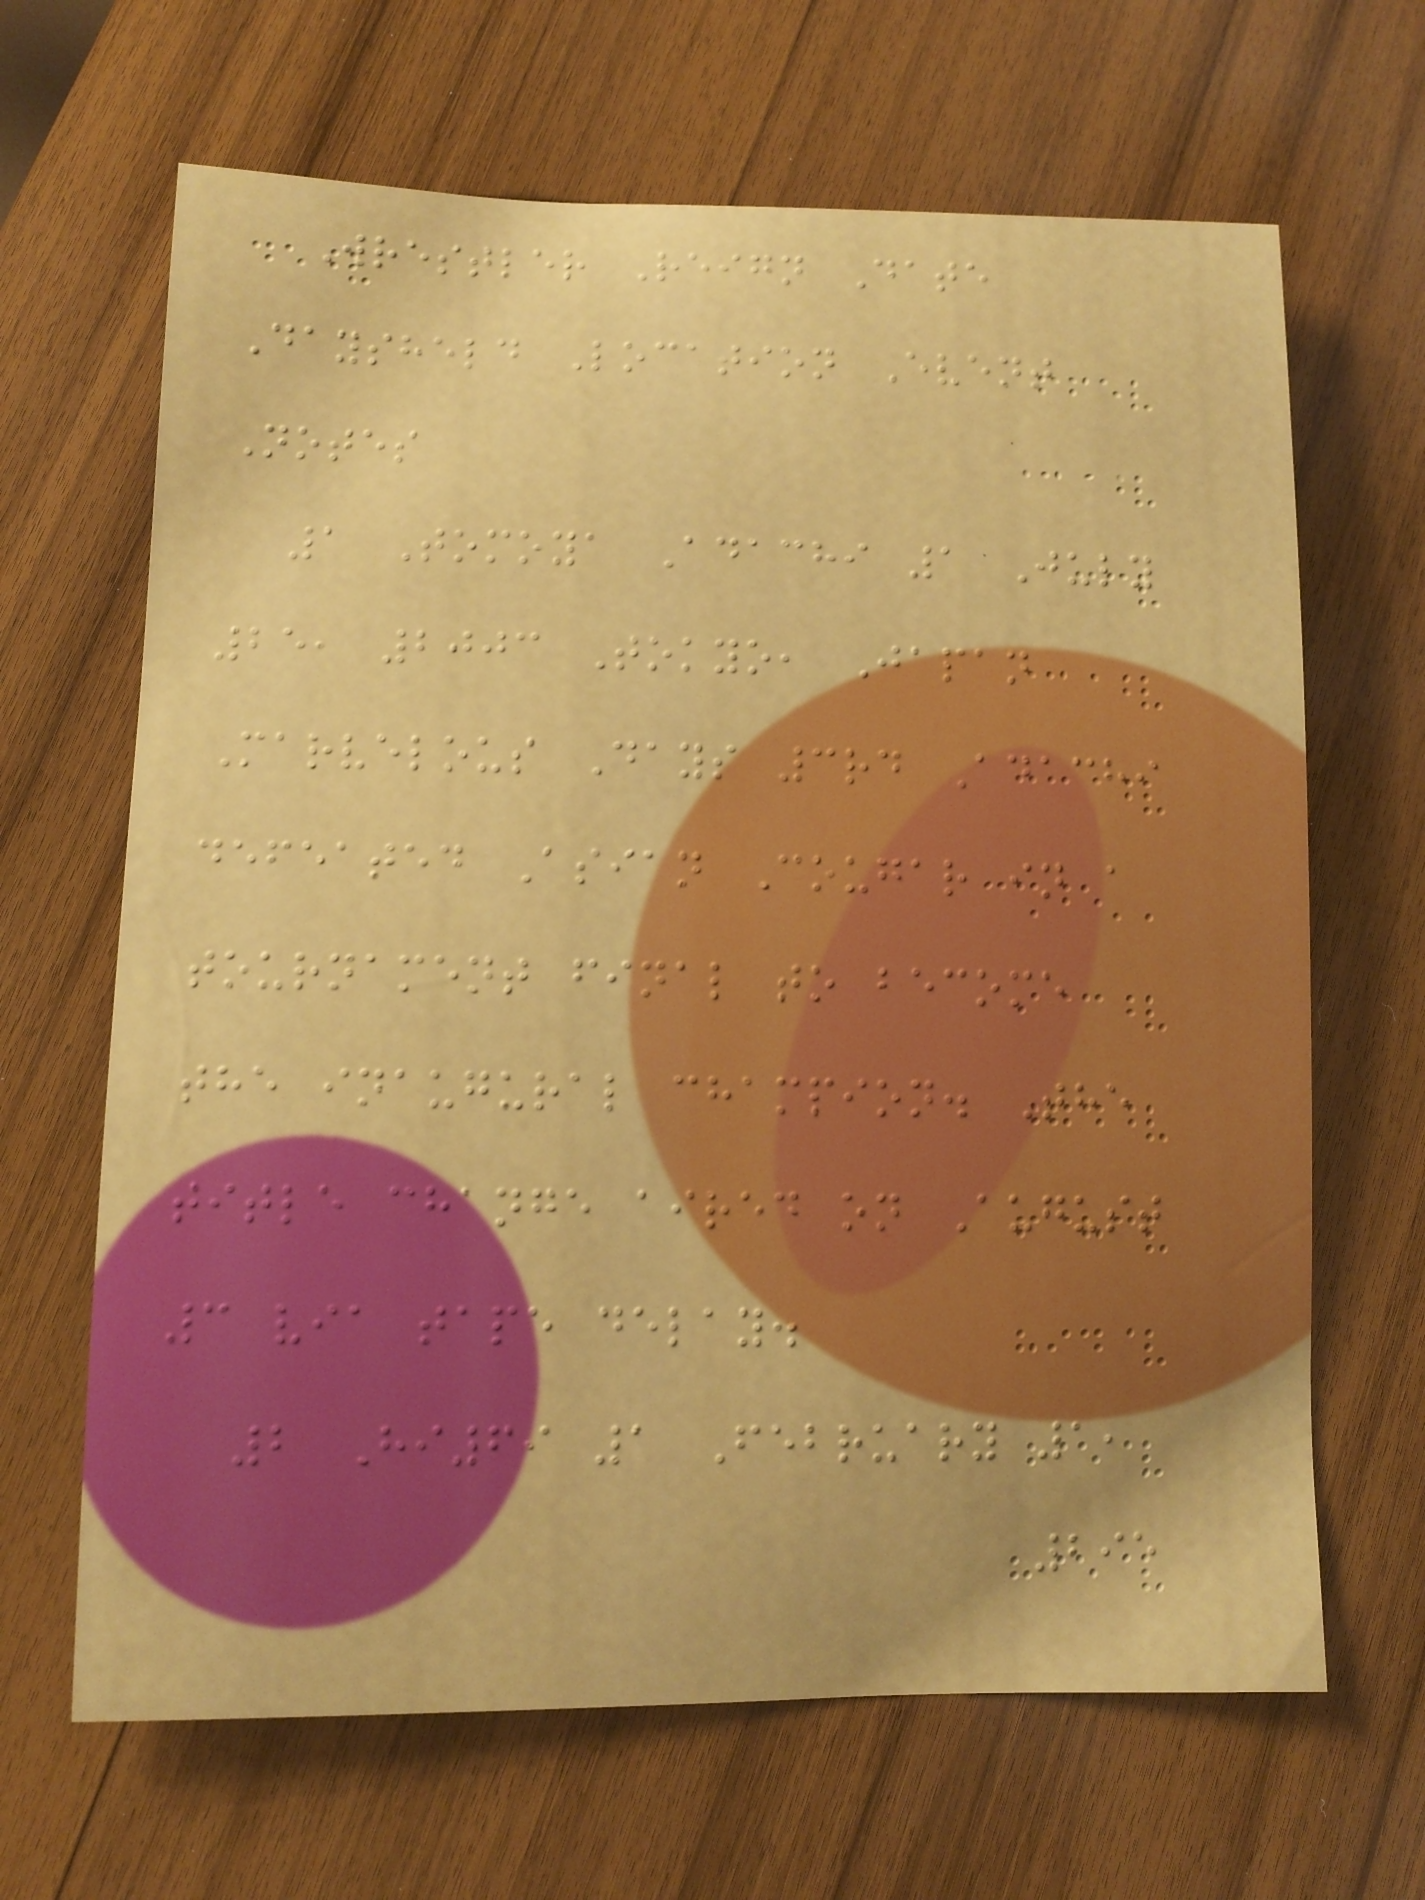Wrestler Reign Date
Daysheld Location Event
Notes
1 Tomoya Adachi 1 July
25, 2003 Tokyo, Japan
Marvelous Days 3rd Adachi
defeated Asian Cougar in a
tournament final to become
the inaugural champion. The
title change aired on August
3 via tape delay.
2 Hi69 1 February 1,
295
